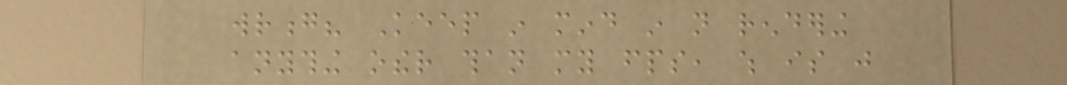wrong? Keep in mind in not rendering
anything other than my fps, which is just
